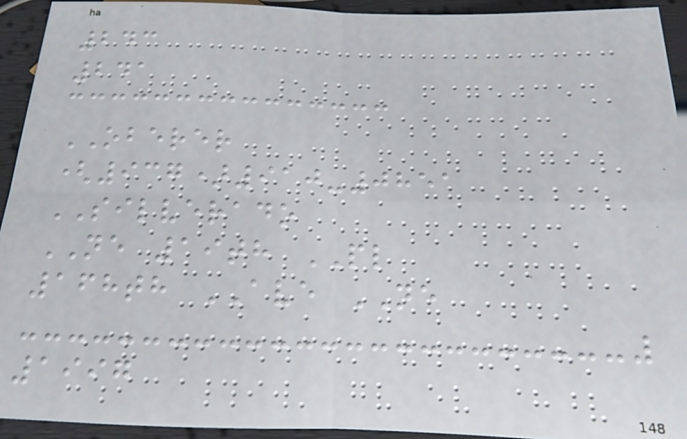243
241
OBERER
(937)910-0851
SILVERADO
NE 19th PL
168th AVE NE
1997
